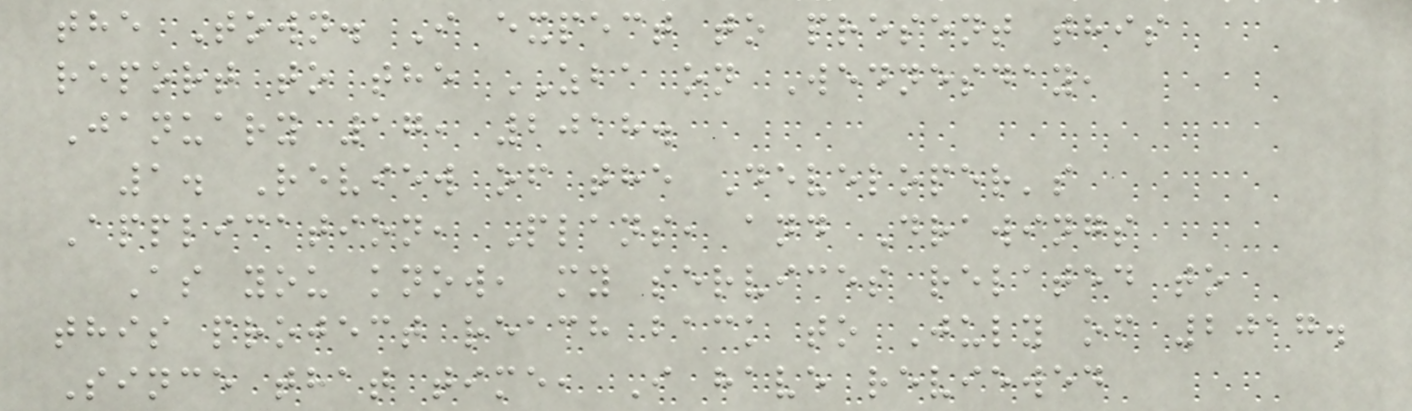the Town. I expect to present this
report to the ZBA on Wednesday,
January 17, 2018.
1. Review of the Developer's
Application, Plans, and Drawings
As you know, my services related to
this project reach back to July of 2017.
Since that time, I have reviewed
